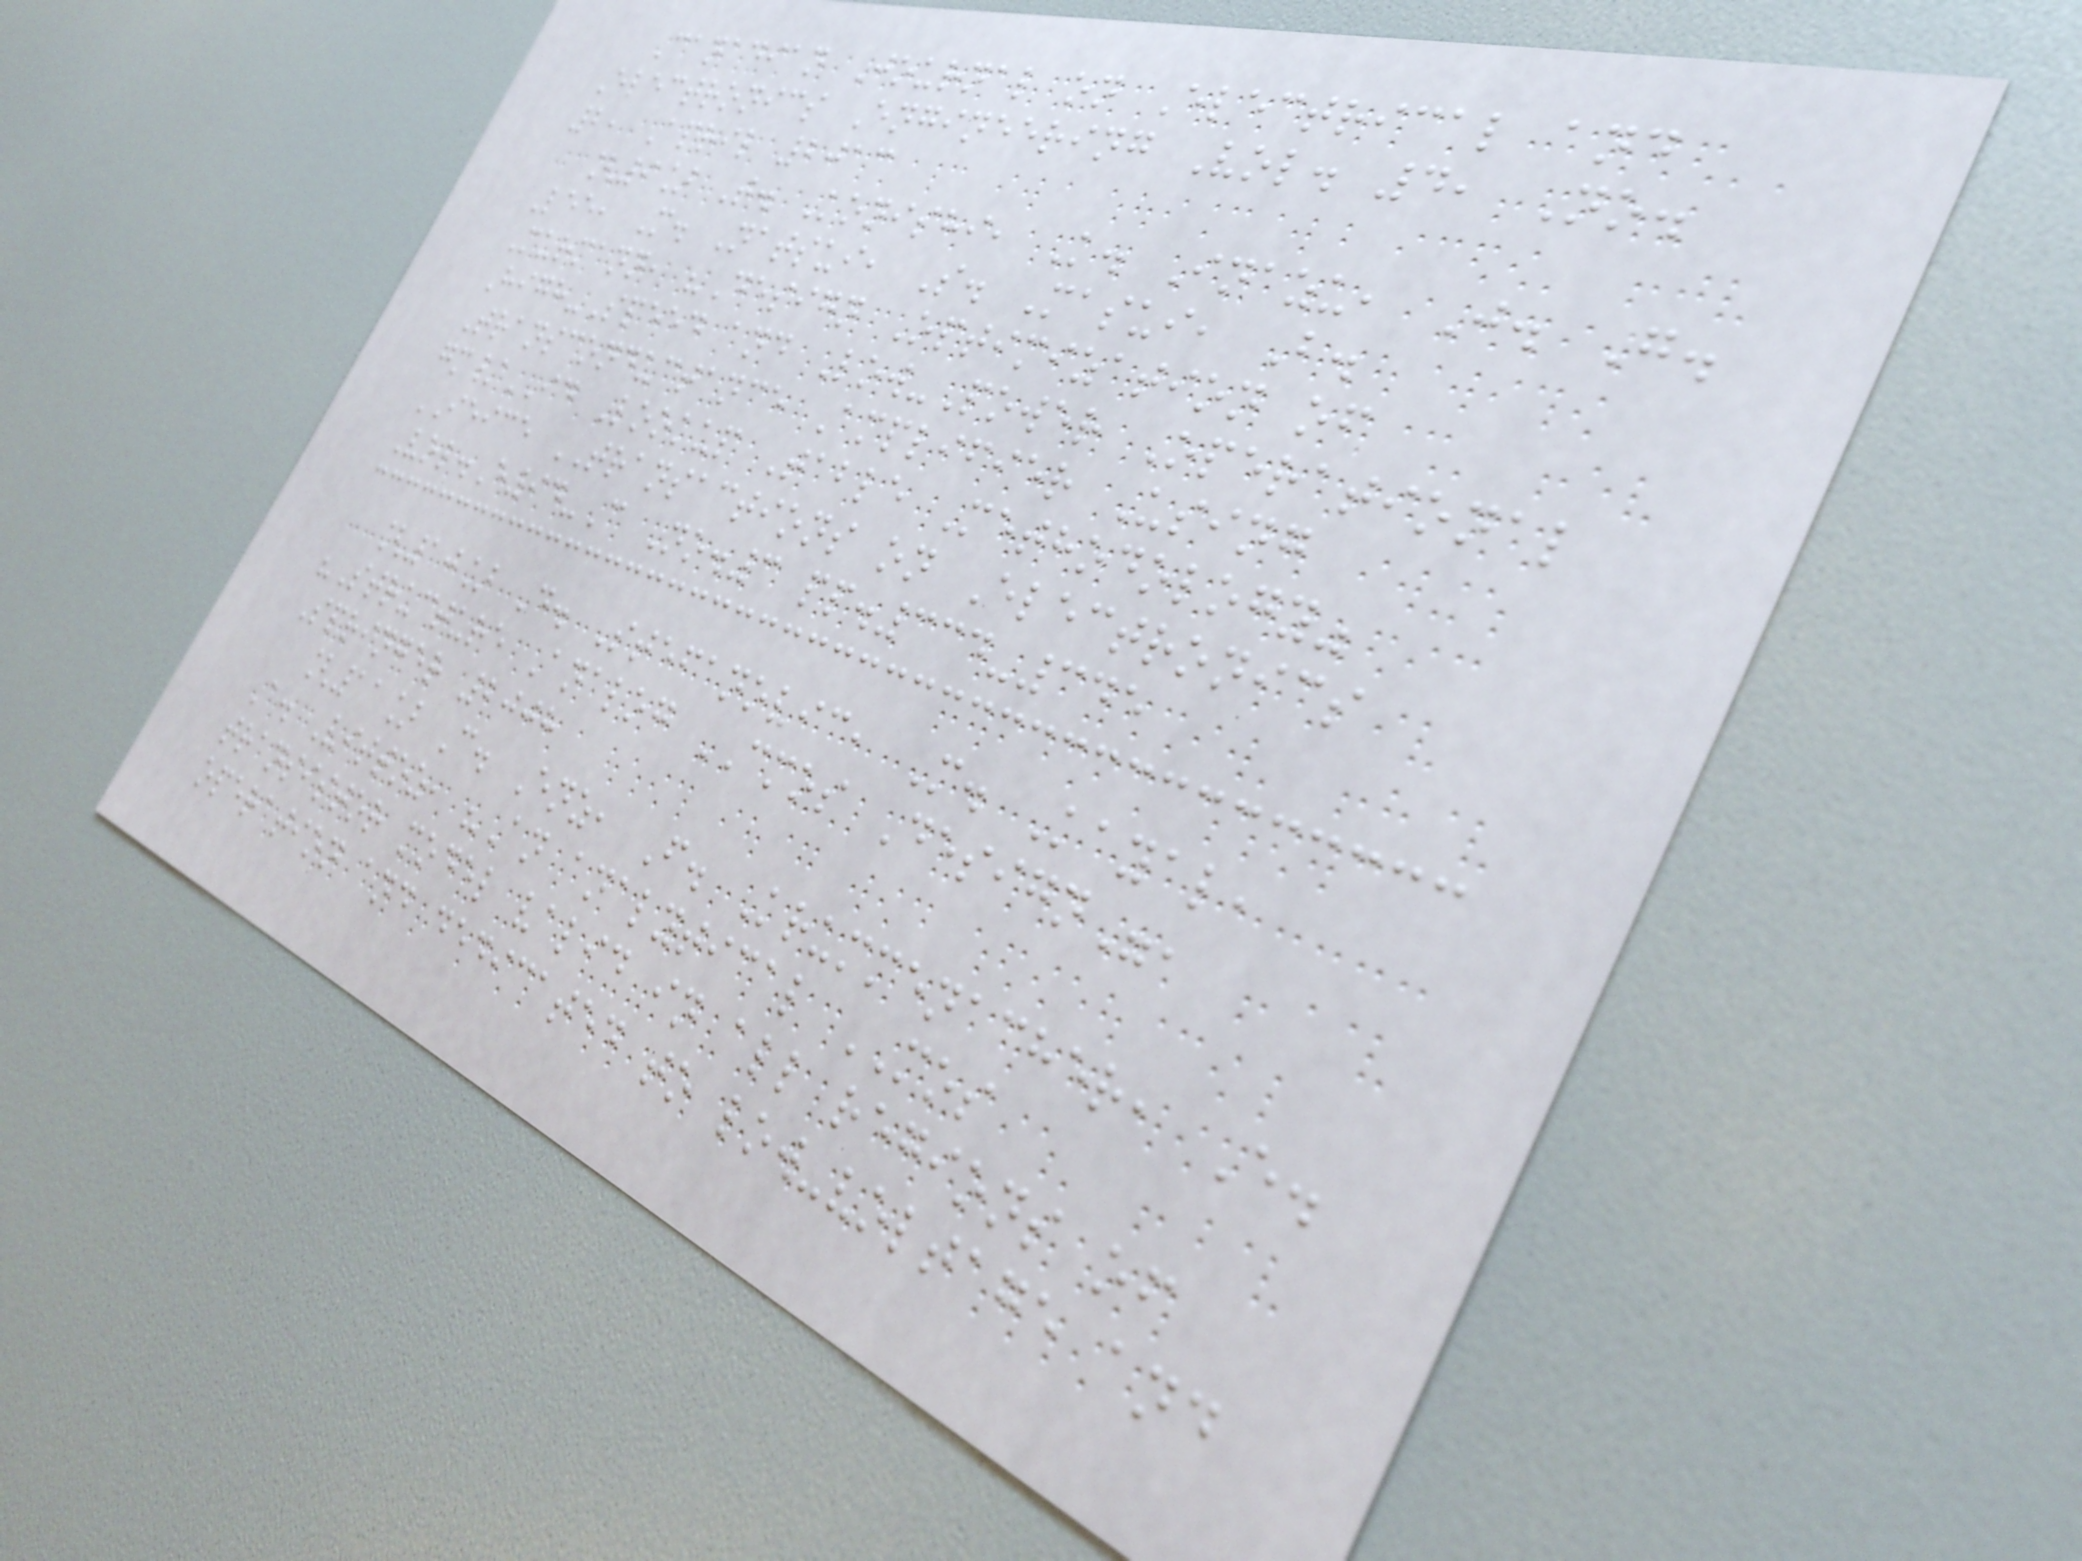Canadian Journal on Electrical and
Electronics Engineering Vol. 4, No.
2, April 2013
[9] T. Konishi, K. Inazu, J. G.
Lee, M. Natsui, S. Masui, B.
Murmann, "Design Optimization of
High-Speed and Low-Power Operational
Transconductance Amplifier Using
gm/ID Lookup Table Methodology"
IEICE TRANSACTIONS on Electronics
Vol.E94-C No.3 pp.334-345
[10] D. Stefanovic, M. Kayal,
"Structure Analog CMOS Design",
Springer 2008
[11] C. Enz, F. Krummenacher, E.
A. Vittoz, "An analytical MOS
transistor model valid in all regions of
operation and dedicated to low-voltage and
